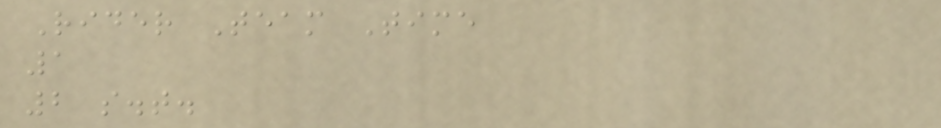Rider Team Time
1
2 s.t.
